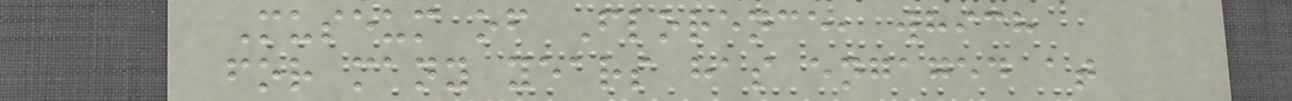Museum of Florence, which
for many years has engaged at
